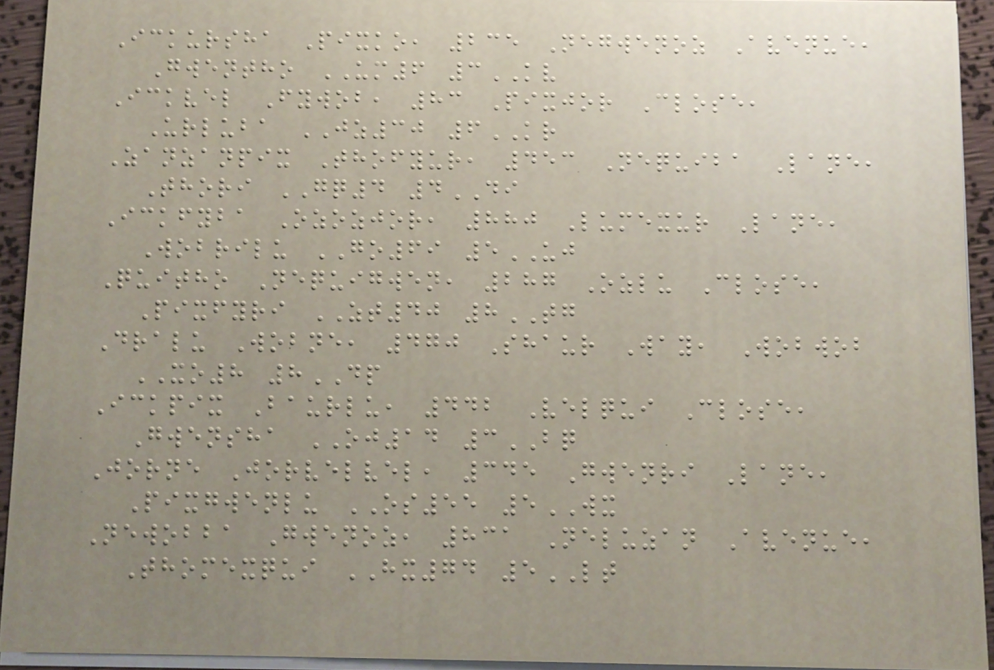Ickursha Pixko, 235 Negwenoz Avenue,
Gwentho UM6 3KV
Ickvel Fywob, 83 Pixjor Close,
Urluba JZ30 6KR
Zanzanpix Thofyur, 453 Nequiba Lane,
Thori GQ4 4DI
Ickfyba Ozozjor, 880 Lumexur Lane,
Wobrilu GO69 5UJ
Quitho Nequigwen, 287 Ozlu Close,
Pixfyri ZT40 8TG
Dralu Wobne, 470 Shaur Way, Wobwob
XO8 8DP
Ickpix Baurlu, 442 Velqui Close,
Gwensha OJ14 3BQ
Jorne Jorvelvel, 345 Gwenri Lane,
Pixgwenlu OS55 5WX
Newobba Gwenoz, 831 Neluzan Avenue,
Thomexqui HX74 5LT
